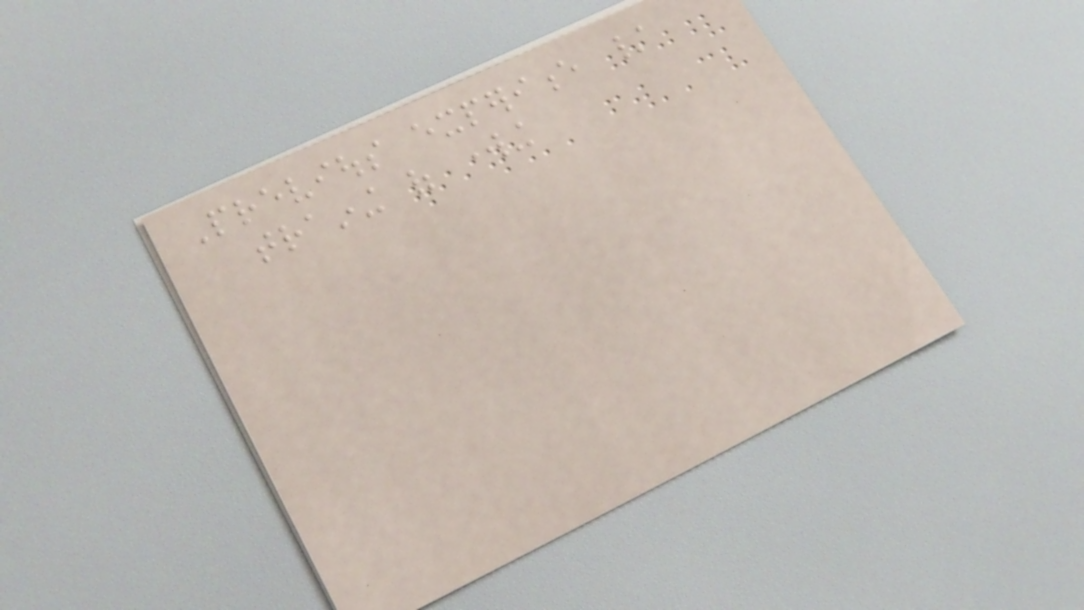Previous experience /
training of working
